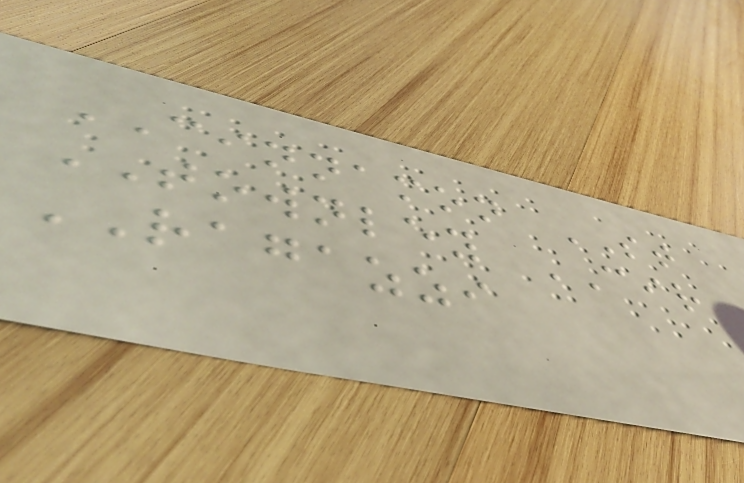CINNAMON ST
TOWNLEY CIR
RAGAZZI
